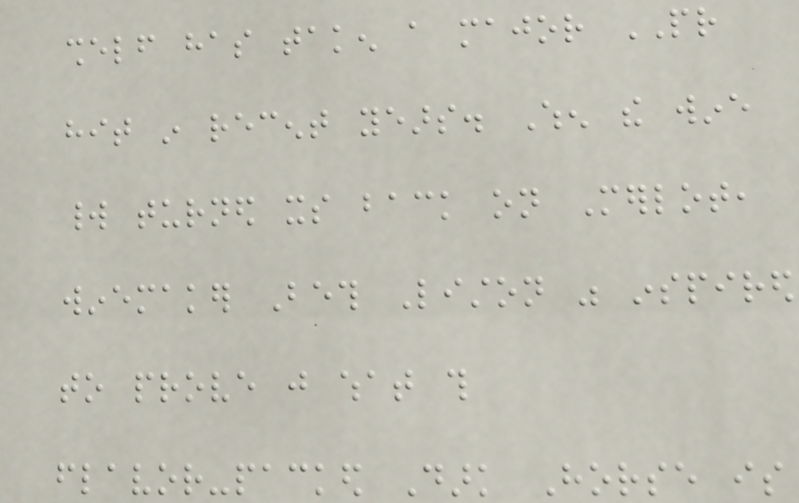shelf has taken a major PR
hit in recent years. When the wine
world turned its back on Merlot,
winemaker Beth Liston was inspired
to prove just what this
flavor-packed Dark Horse is
